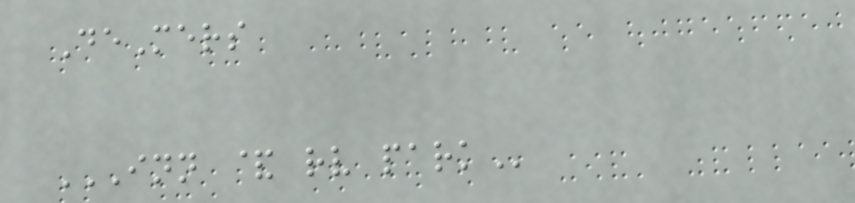DeMers
INN & RV PARK
